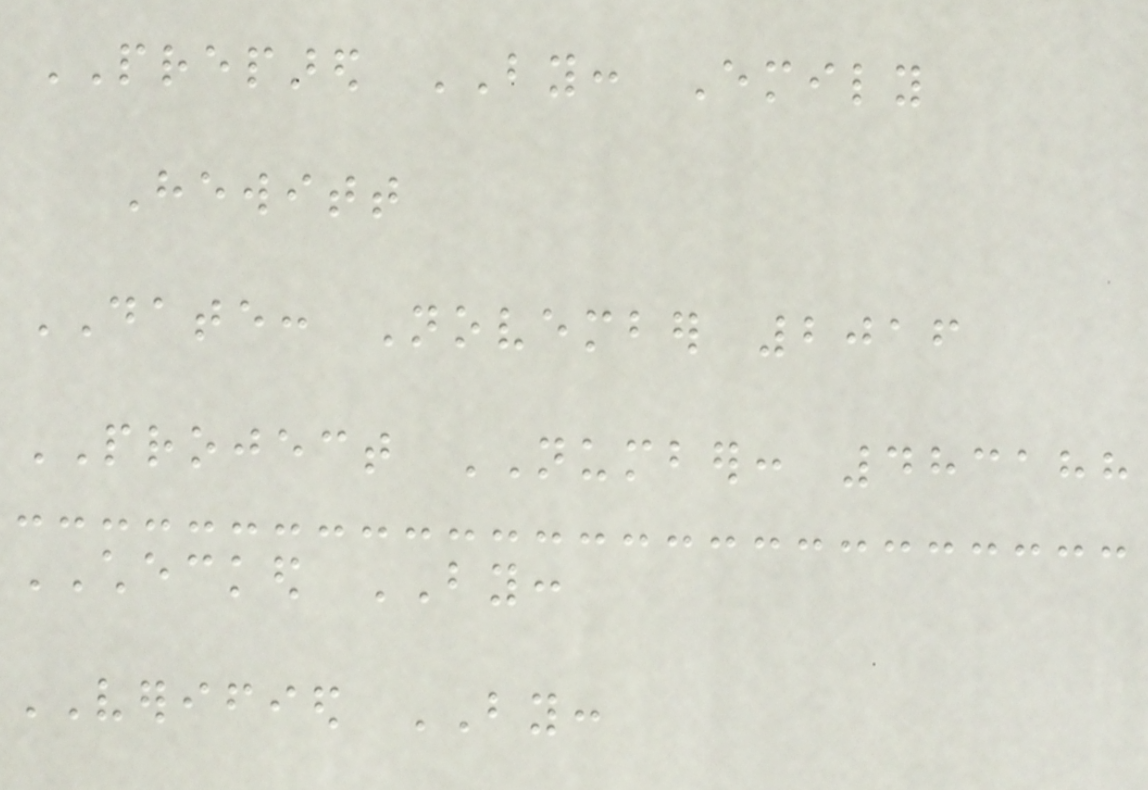PREPARED BY: Emily
Hewitt
DATE: November 2016
PROJECT NUMBER: 483188
CHECKED BY:
VERIFIED BY:
